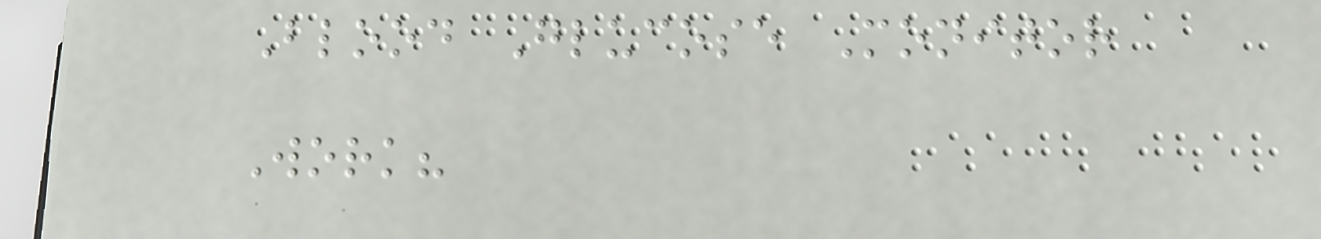Blood Glucose Monitor
Work?
